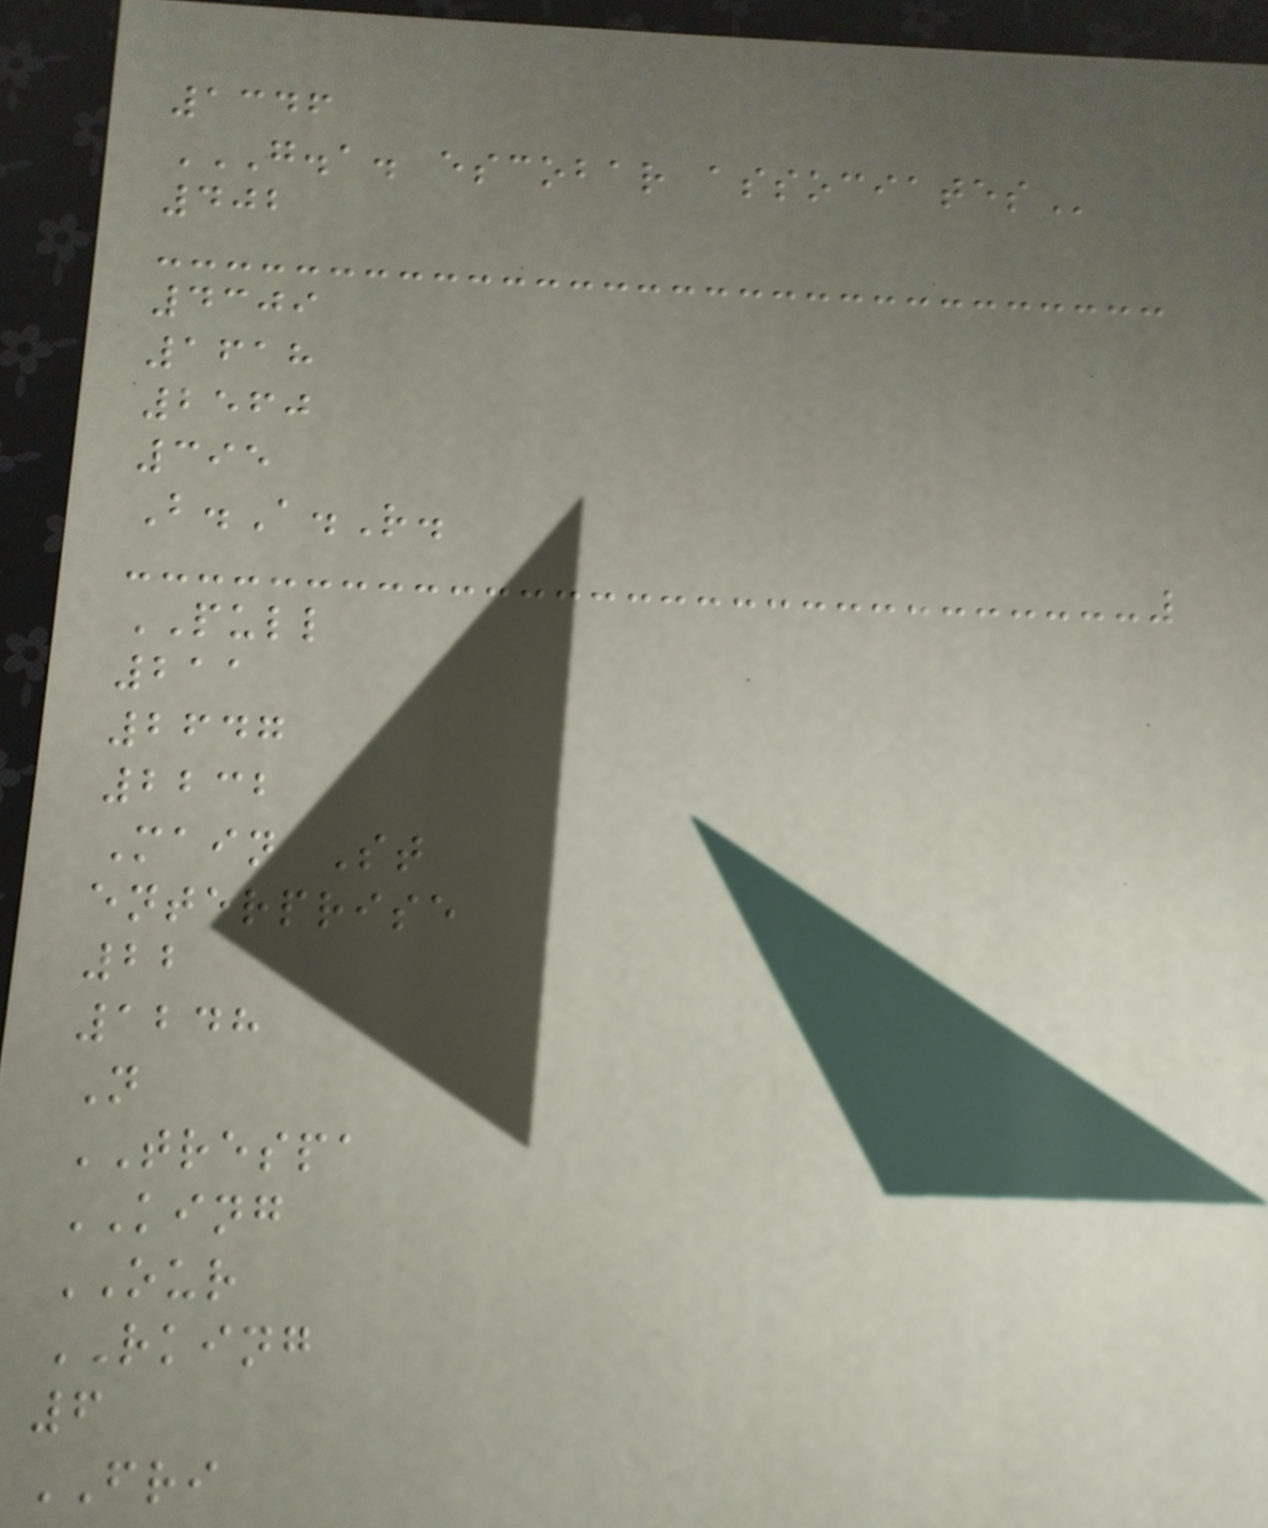1346
G.A. ESCOBAR ASSOCIATES
402
4309
1618
2560
395
B.A.R.
PULL
211
2647
2232
Main St
enterprise
22
1248
N
TRESPA
KING
OUR
RKING
6
FRI
